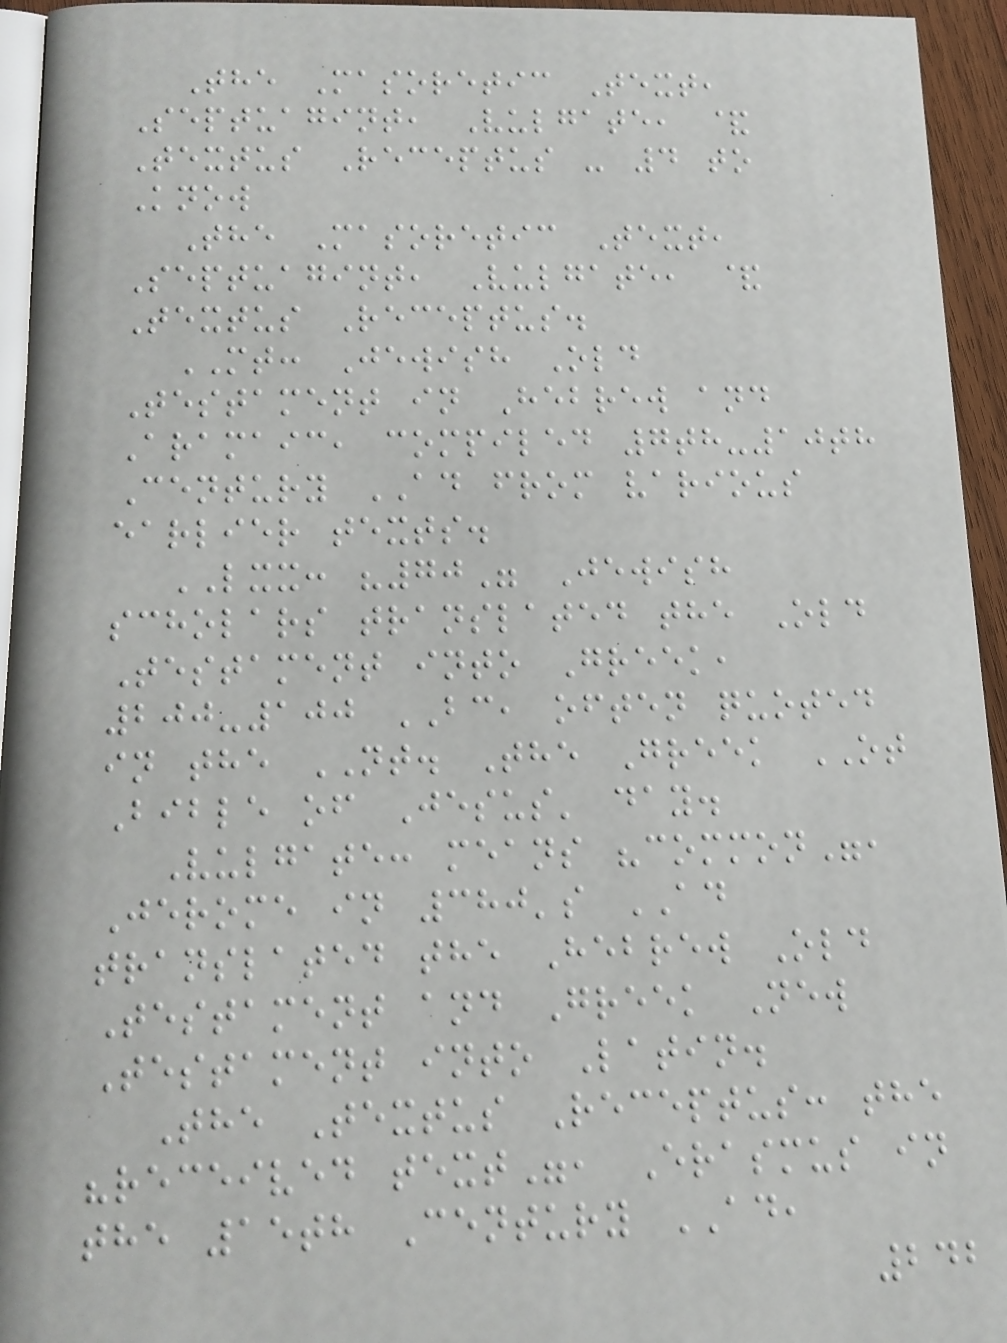The Masoretic Text,
Septuagint, Vulgate, &
Textus Receptus - 4 to
Know
The Masoretic Text,
Septuagint, Vulgate, &
Textus Receptus.
MT: Jewish Old
Testament in Hebrew and
Aramaic, compiled 7th-10th
Century AD from various
earlier texts.
LXX: "70" Jewish
scholars translated the Old
Testament into Greek,
200-100 BC, often quoted
in the NT. The Greek OT
Bible of Jesus' day.
Vulgate: means "common",
Jerome in 380's AD
translated the Hebrew Old
Testament and Greek New
Testament into Latin.
The Textus Receptus: the
"received text", Erasmus in
the 15th Century AD,
242
